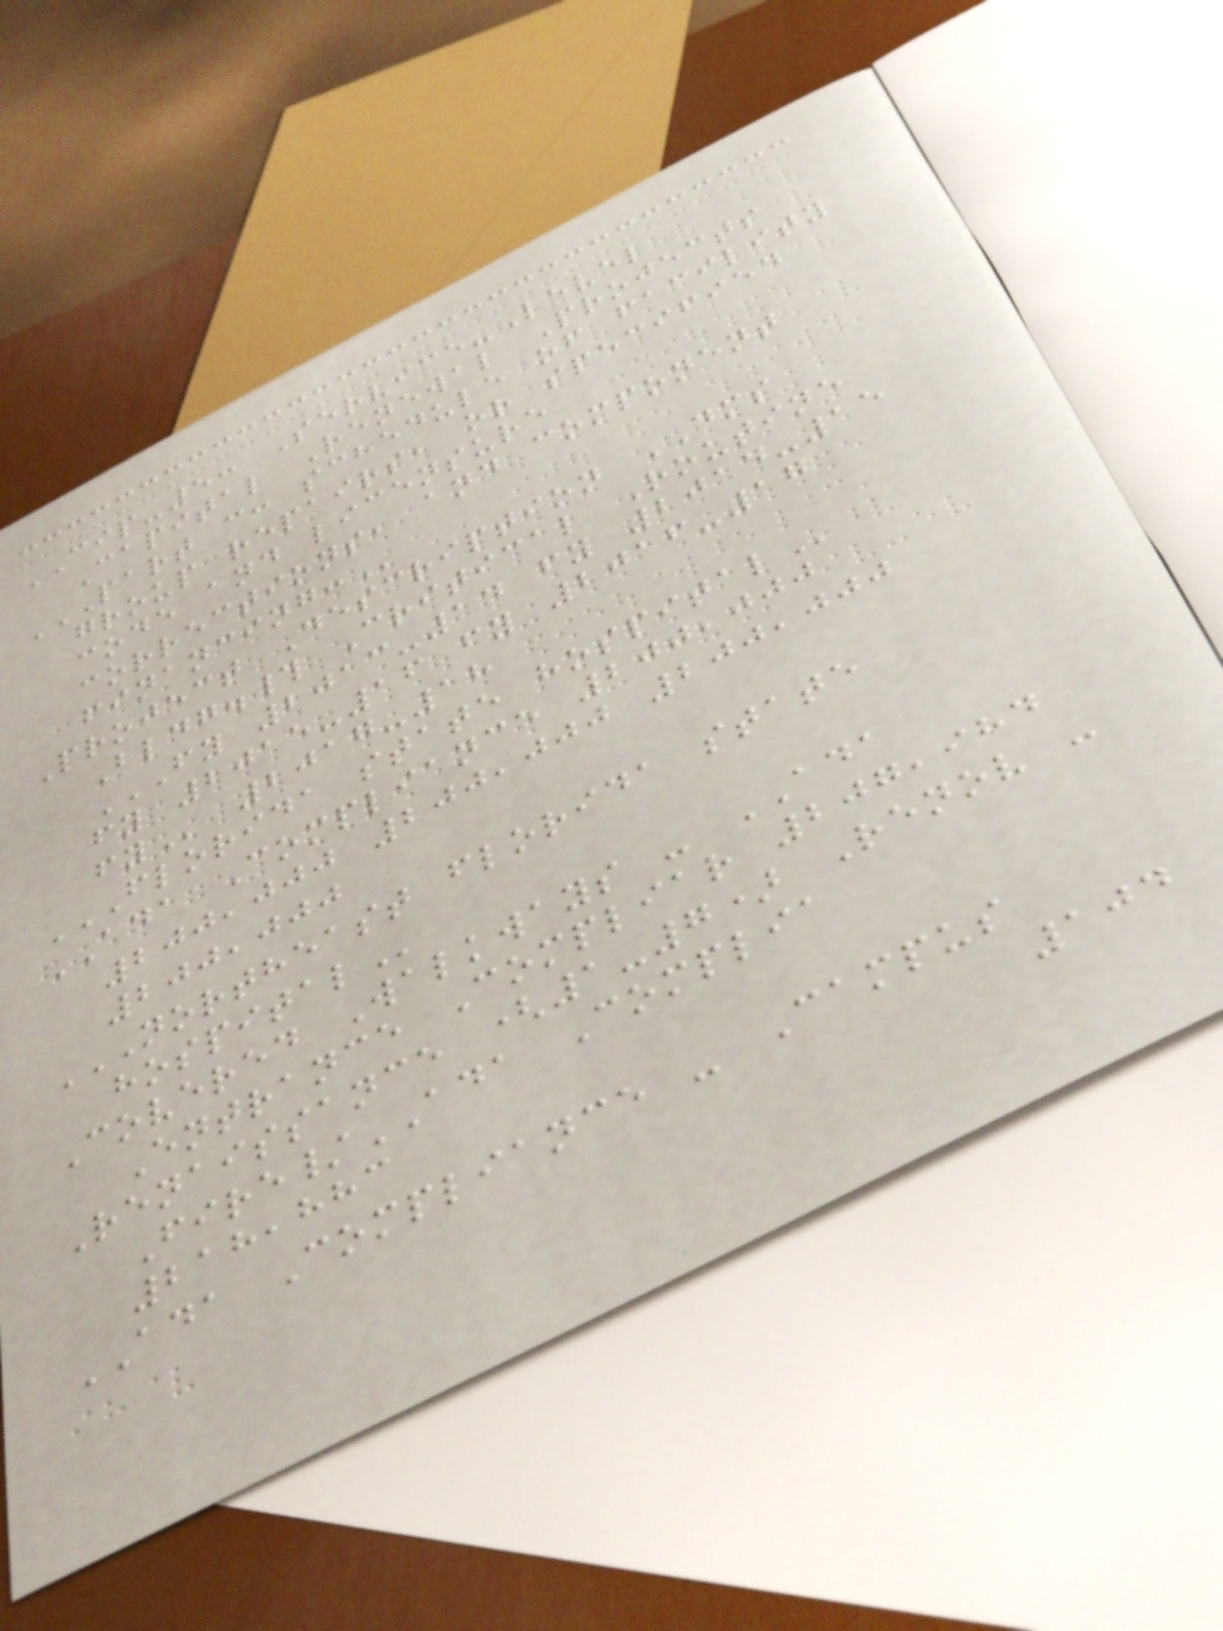CIP-5: Service-Level
Capital Renewal Projects
PART C: SCHEDULE OF FACILITY
GROUP REPAIRS, OR SPECIFIED
CODE AND LICENSURE
CORRECTIONS, AND COMPONENT
FINANCING:
Project Description DMS
Bldg.# Critical Routine
FY 2013-14 FY 2014-15
FY 2015-16 FY 2016-17
FY 2017-18
FLORIDA STATE HOSPITAL
ADA Compliance 200,000
200,000 200,000 200,000
200,000
NORTHEAST FLORIDA STATE
HOSPITAL
Covered Walkways - ADA
Entrance Compliar 207,984
Renaissance (1-7) Renov -
Fire/ADA Complia
218,883
ADA Compliance - Campus
104
